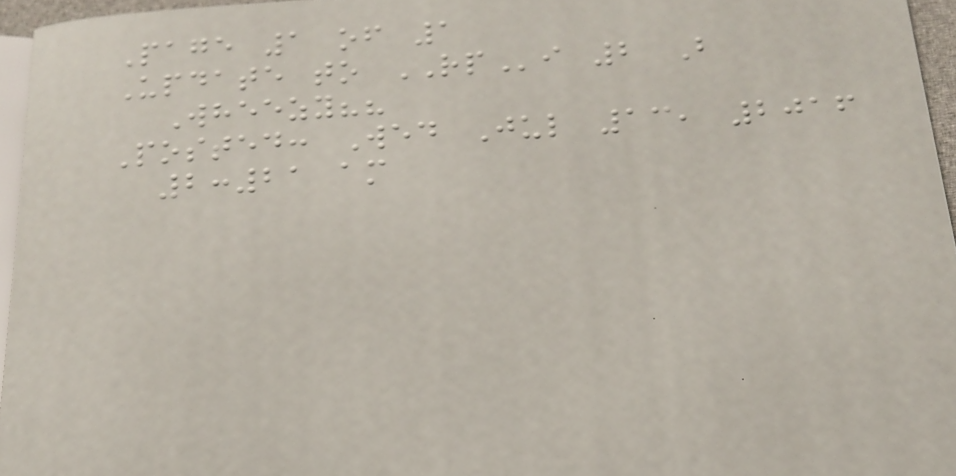Page 1 of 1
Update to RPi 2 B
Wheezy??
Posted: Wed Jul 13, 2016
2:21 am
